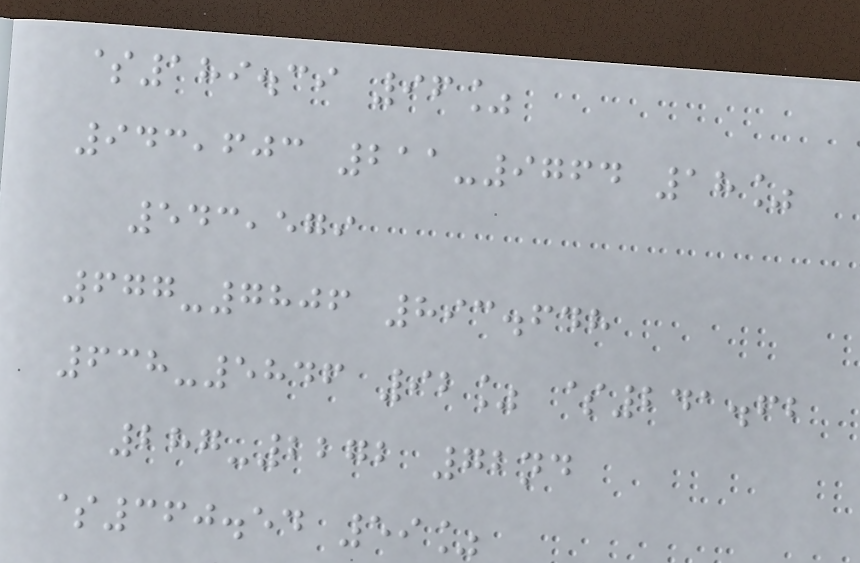$189.39 96%
943,603 211-9764 18%
543,579
677-7806 893.648
638-5846 92% $241.62
287-2272 72nd
$360.54 59%
